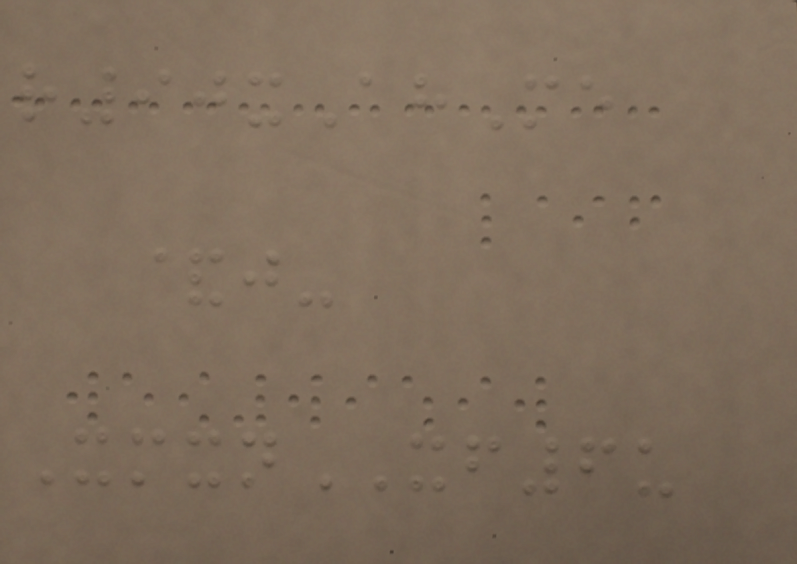r90xAhMe
&j-
XmxnXF6u
